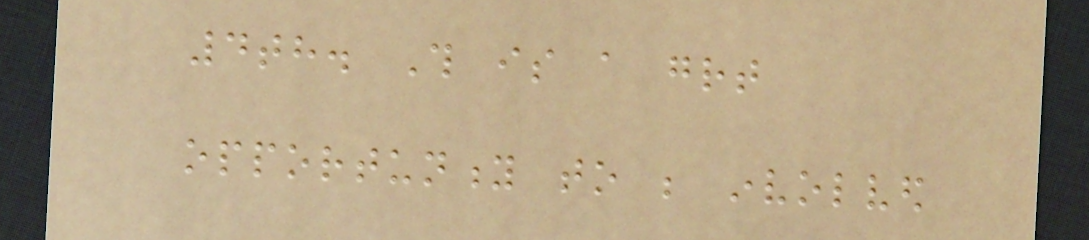4th. This is a great
opportunity to be involved
